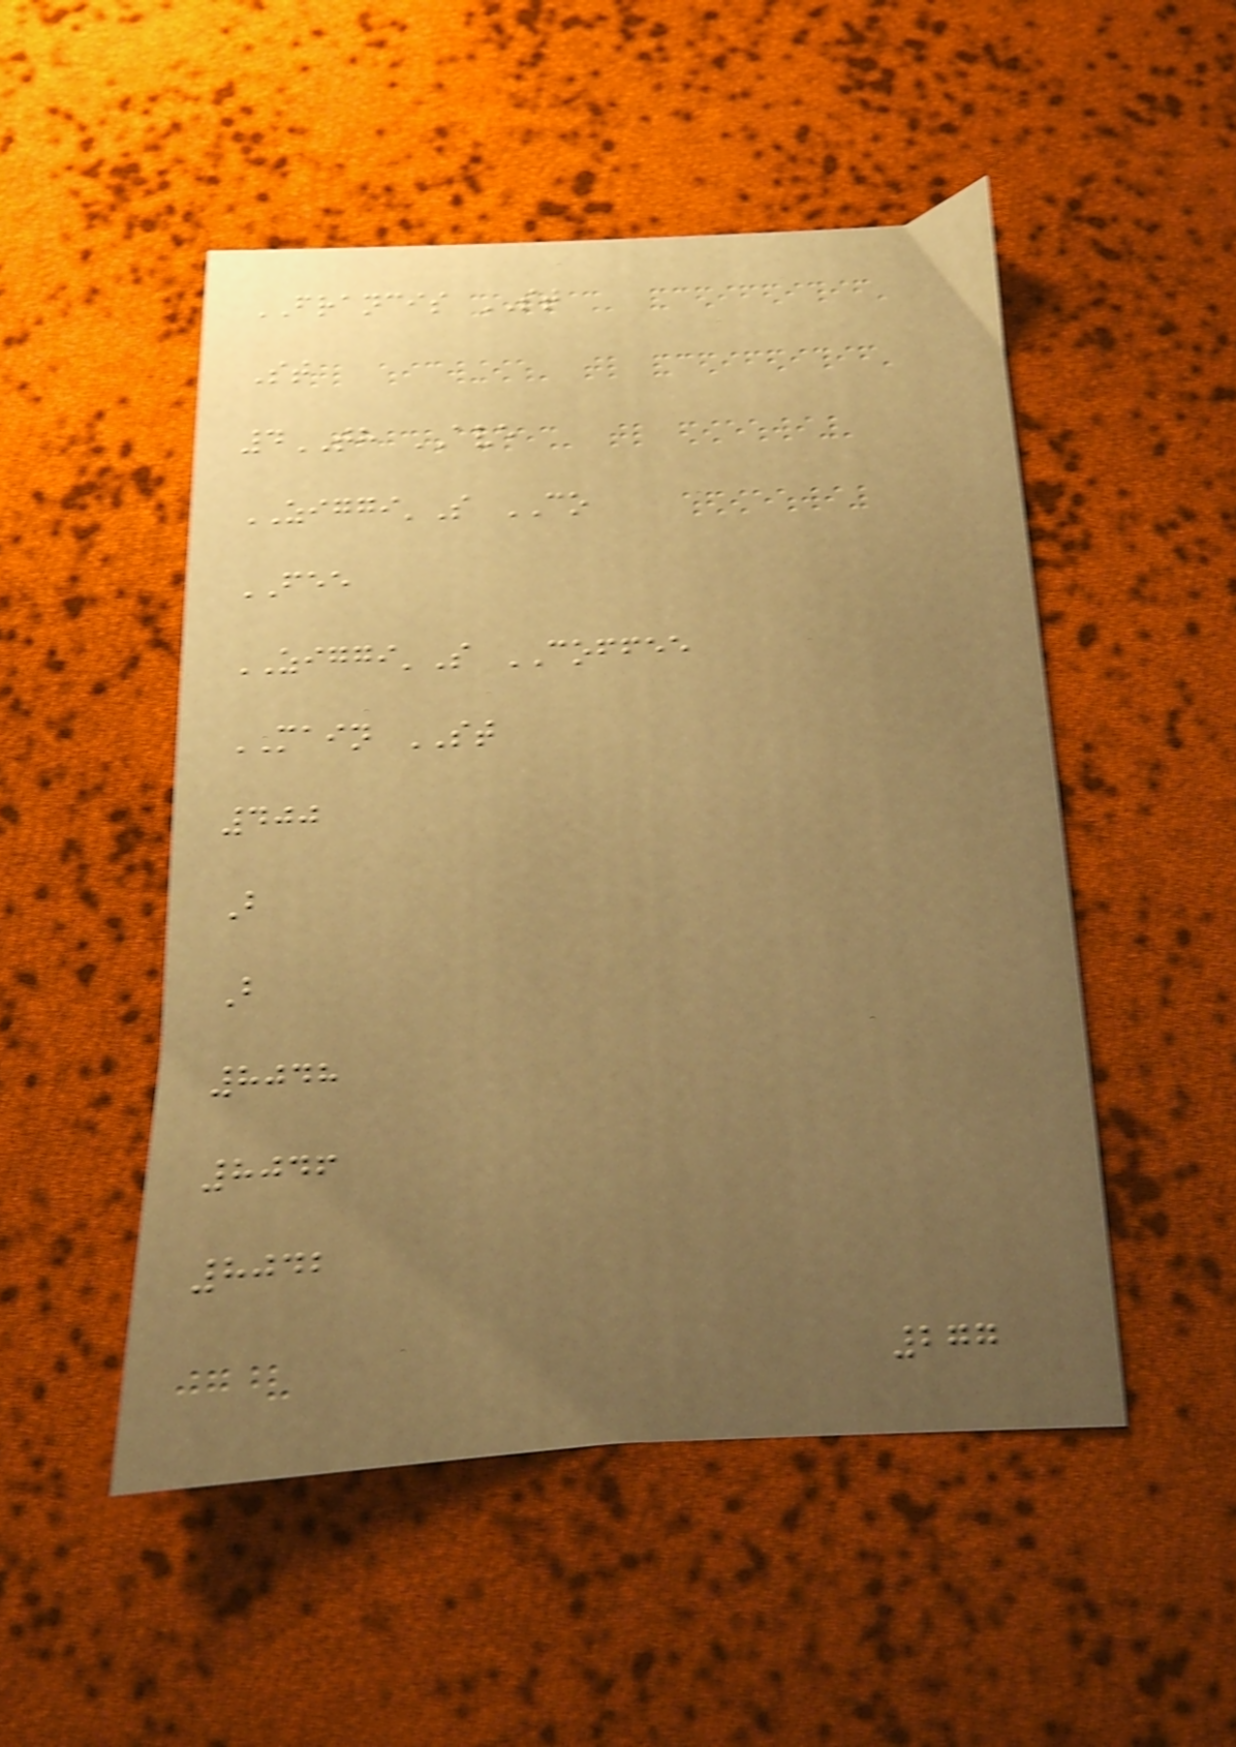FRANCIS ST
St
4TH AVE
ZIGGI'S CO
FEE
ZIGGI'S COFFEE
MAIN ST
400
B
B
8048
8046
8042
277
